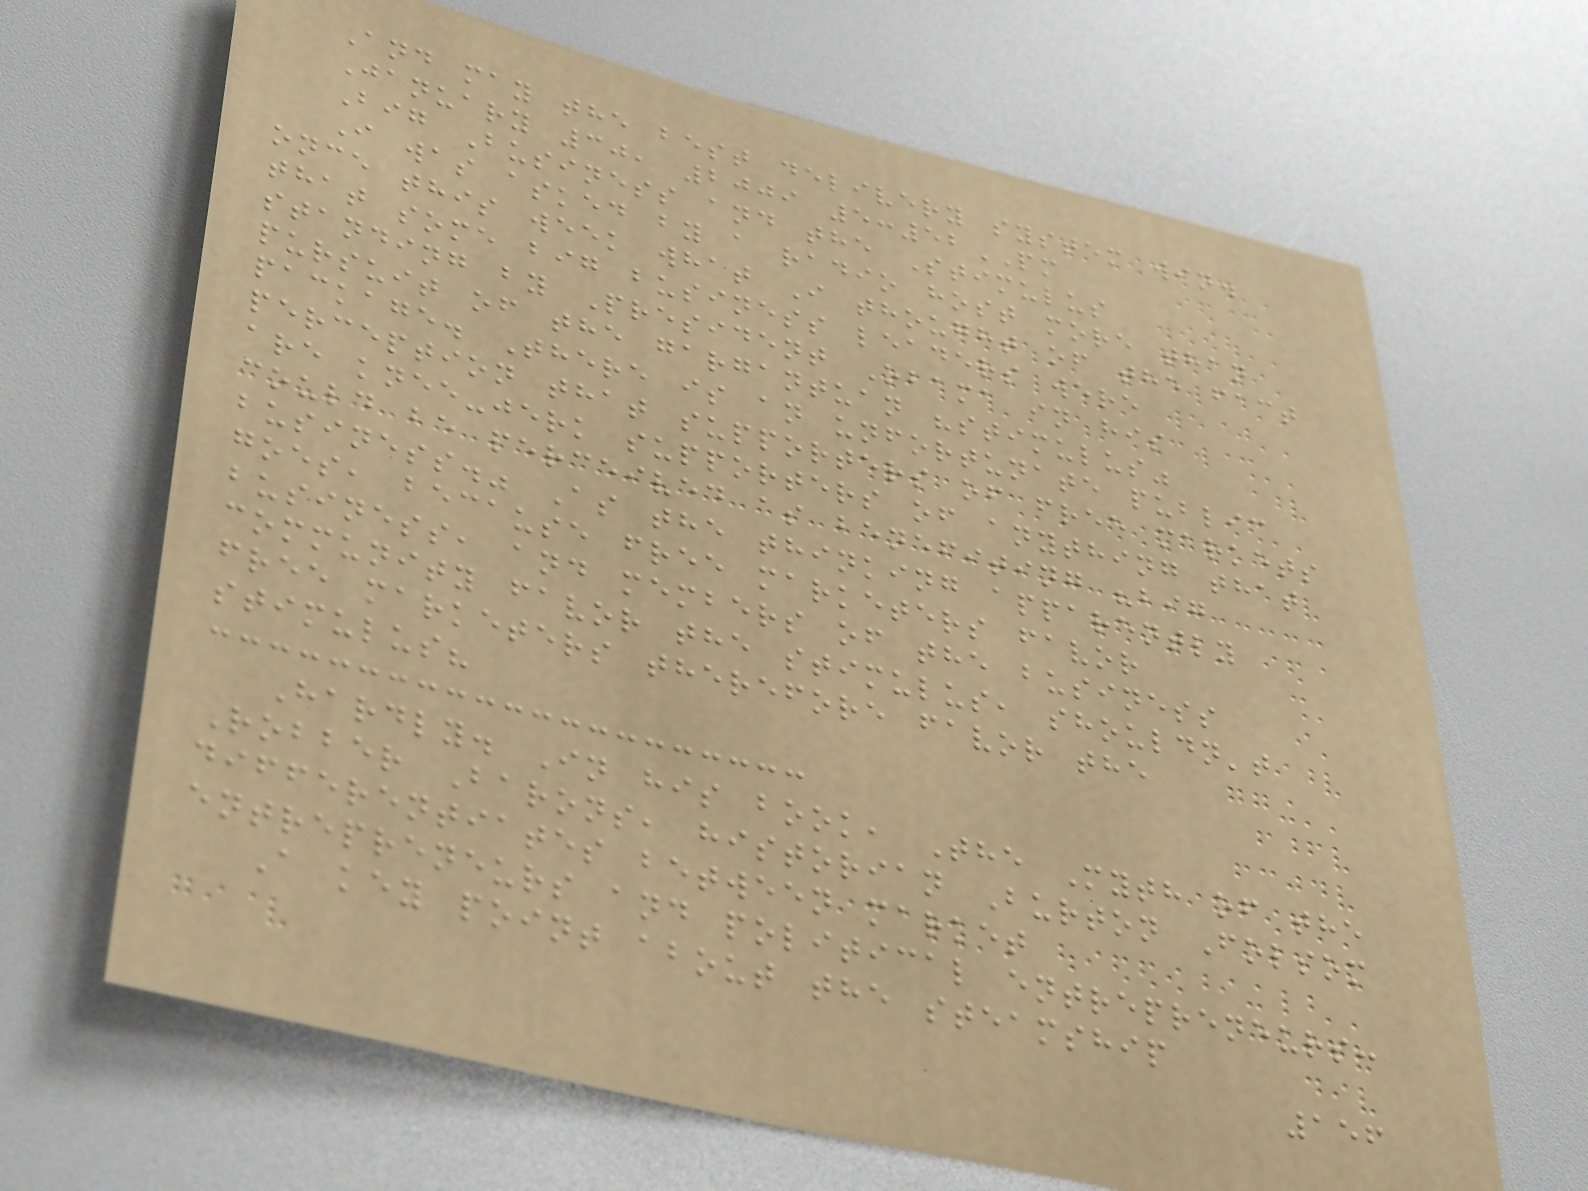And may the best delivery system win.
January 30, 2009 5:52PM
Big Business and the Stimulus
I was asked by a radio host more than
once this week what I thought of the fact
that some big business leaders were
standing by President Obama in his
pursuit of the gargantuan "stimulus"
package. There is an unfortunate public
perception that supporters of free markets
are knee-jerk supporters of anything that
could be perceived as benefiting "big
business." As the thinking apparently
goes, because free marketers favor
business, and members of the business
community favor the stimulus, shouldn't
free marketers therefore favor the
stimulus?
Hardly. In his book, The Myth of the
Robber Barons, historian Burton Folsom
differentiates between market
entrepreneurs and political entrepreneurs:
A key point about the steamship
156
